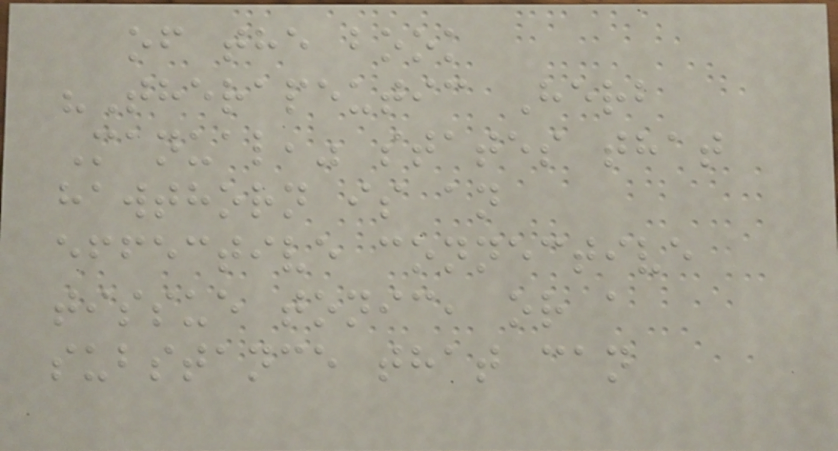of the book
"Therapeutic Herb
Manual," states that
hawthorn is an
effective connective
tissue tonic, or a
substance that can
